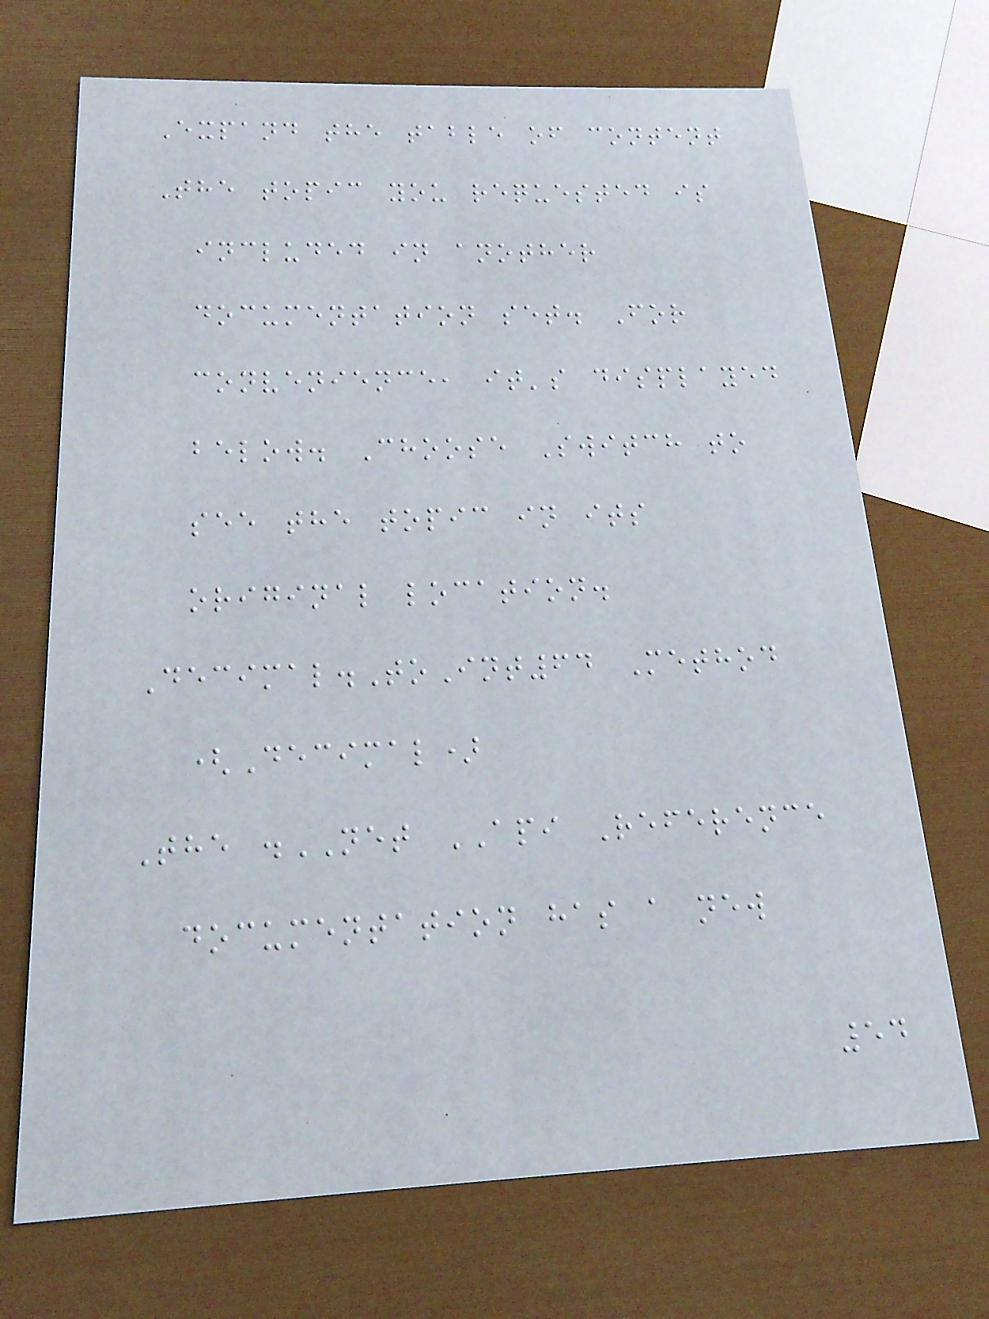Expand the table of content
The topic you requested is
included in another
documentation set. For
convenience, it's displayed
below. Choose Switch to
see the topic in its
original location.
Decimal.ToInt64 Method
(Decimal)
The .NET API Reference
documentation has a new
54
